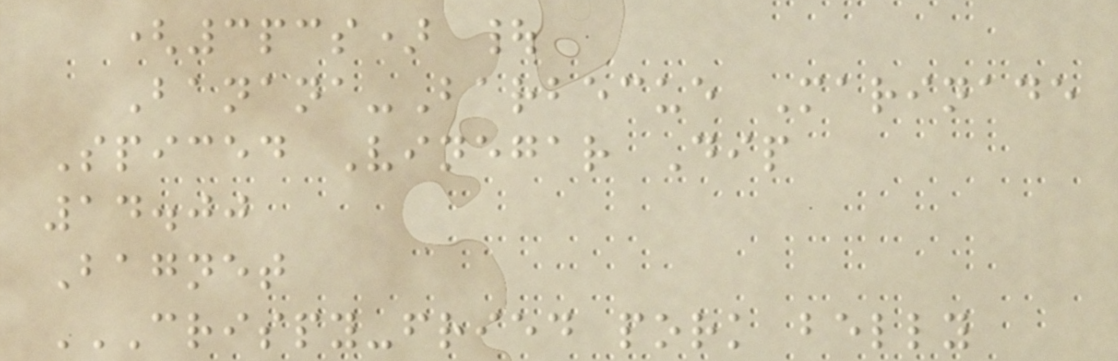(3pcs) |
Banana-Barbecue Marinade
Spiced Vinegar Dip
14.00
Bagnet
CRISPY-FRIED PORK BELLY
